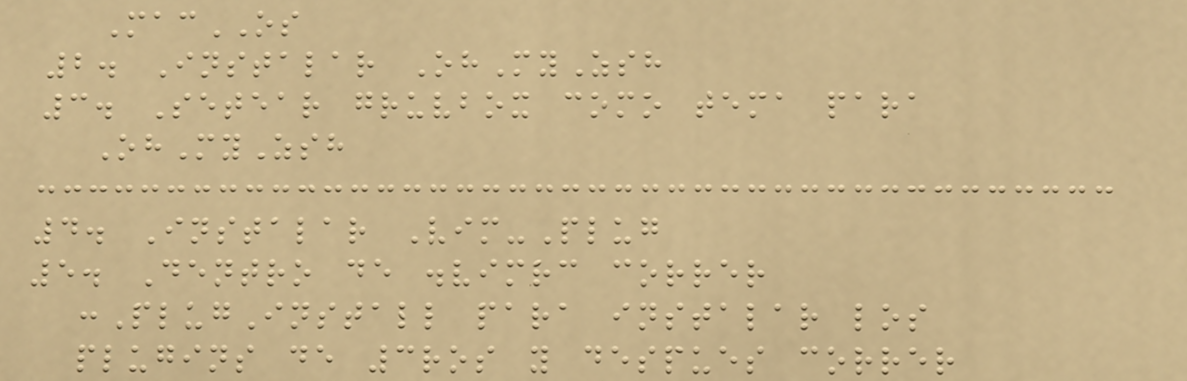MacOS
2. Instalar OhMyZsh
3. Setear gruvbox como tema para
OhMyZsh
4. Instalar Vim-Plug
5. Dentro de .vimrc correr
:PlugInstall para instalar los
plugins de 3ros y despues correr
